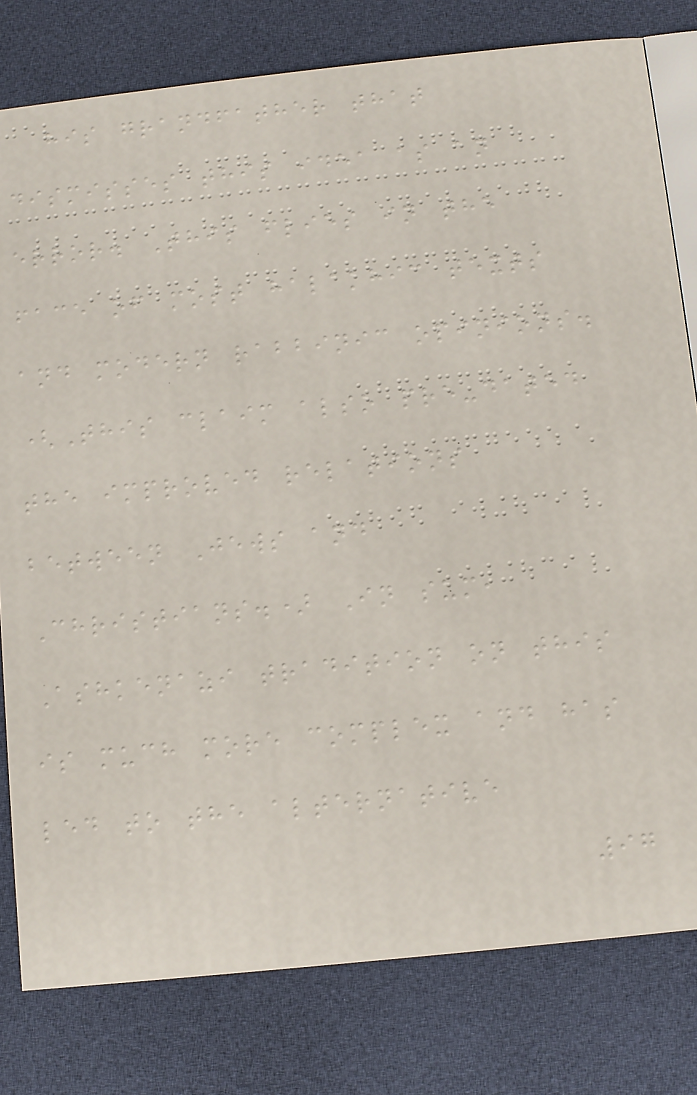his grandfather that
dismisses this idea as an
error. This flies in the
face of most halakhic texts
and modern rabbinic opinions.
(This claim also pre-dated
the improved relations
between Jews and
Christians.) In sum,
Ashkenazi tradition on this
is much more complex and has
led to the alternative
97
